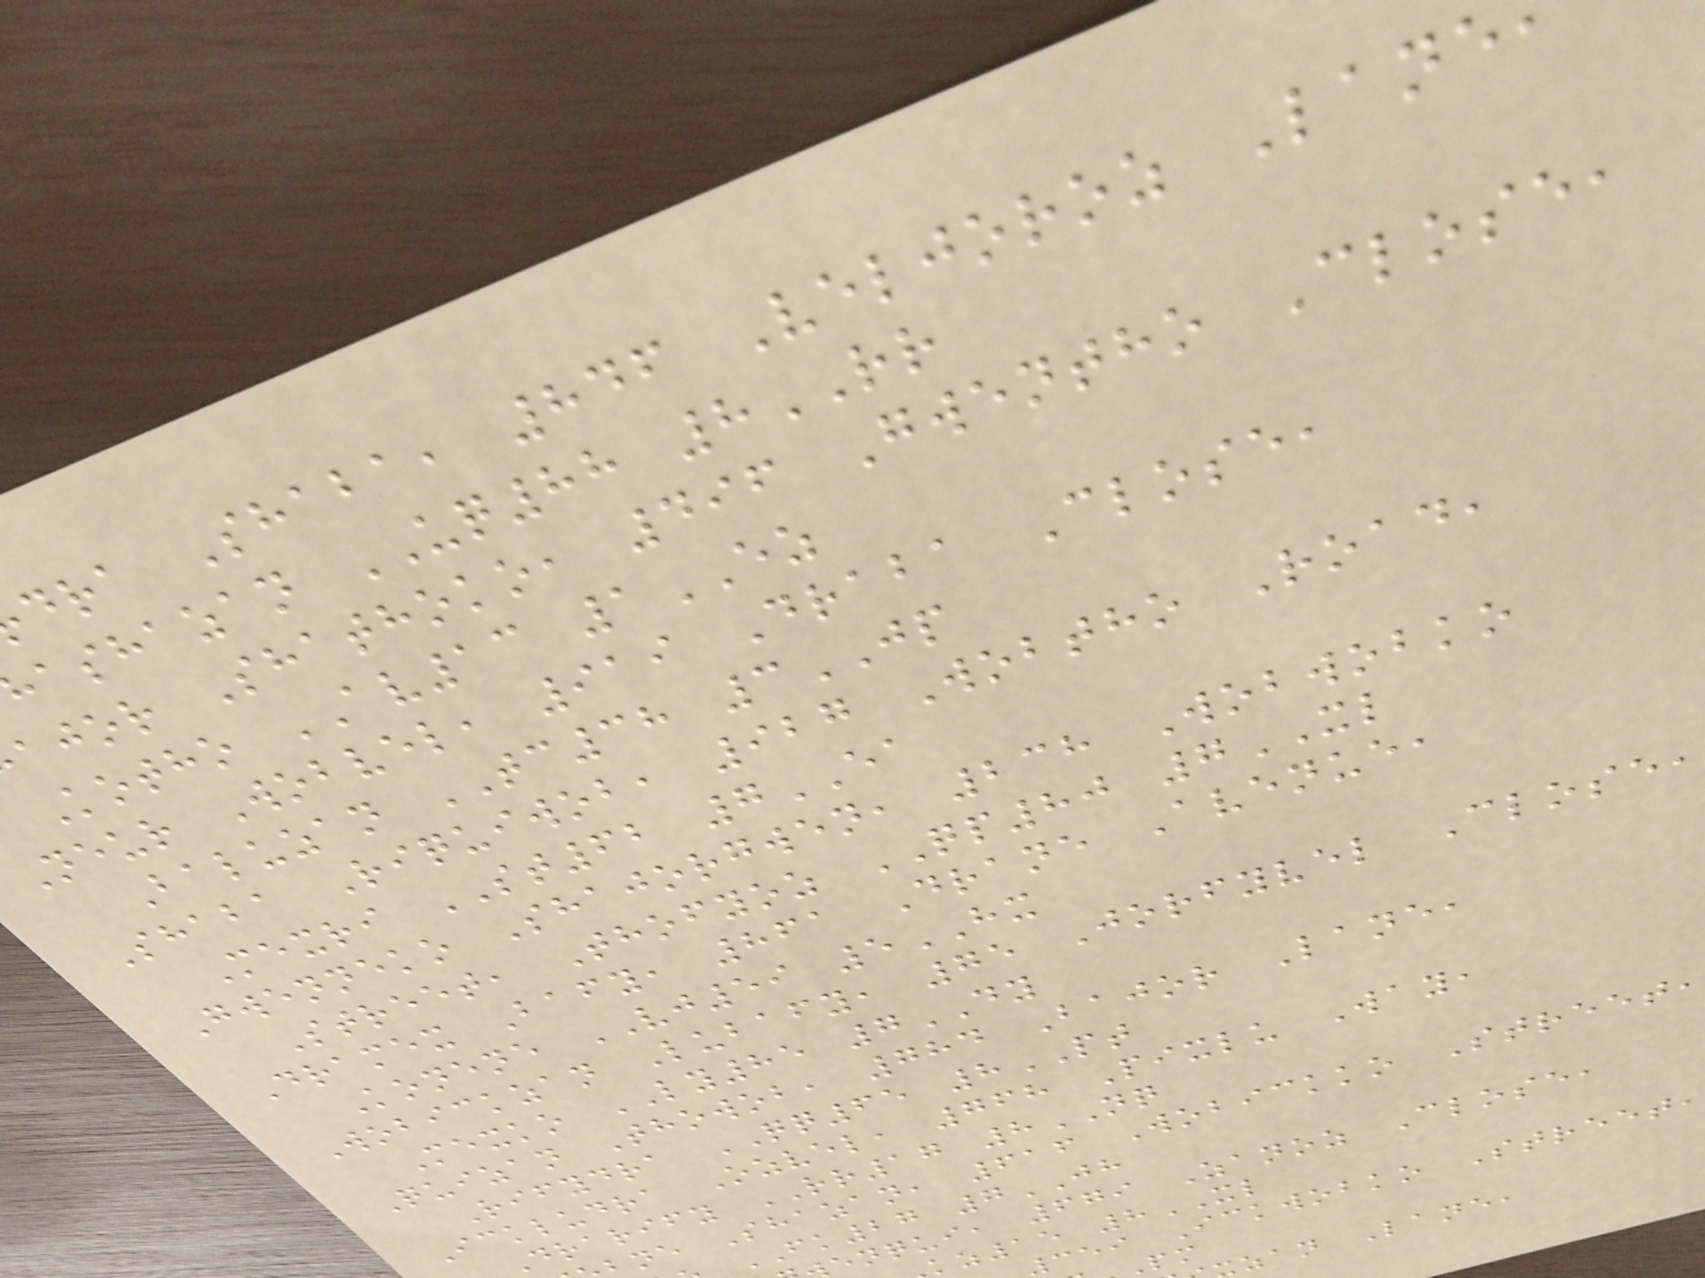dra Shaba, 846 Veljoroz Lane
ashazan UQ88 8RR
ajor Shathoko, 496 Gwentho Close,
Kotho AV13 1EZ
Neur Wobvel, 919 Draba Close,
Baluzan TC38 3JP
Shaba Riquiwob, 927 Wobtho Road,
Mexri ST62 7EA
Gwenneko Shajorgwen, 238 Wobwobko
Street, Thofyoz QP80 7XL
Dramex Bafy, 861 Drane Avenue,
Konene VJ59 5HX
Wobickzan Lubafy, 75 Jorfyvel Close,
Mexko LY85 7DY
Quizan Thowob, 784 Bajor Lane,
Rifydra QQ65 8PT
Ickludra Ozvel, 768 Pixlu Way,
Drarify RR17 8NQ
ne Shazan, 616 Wobickko Street,
FK27 7JH
enqui, 679 Zanoz Close,
kz15 8XL
cei Ickwobko Street,
zan Lane,
